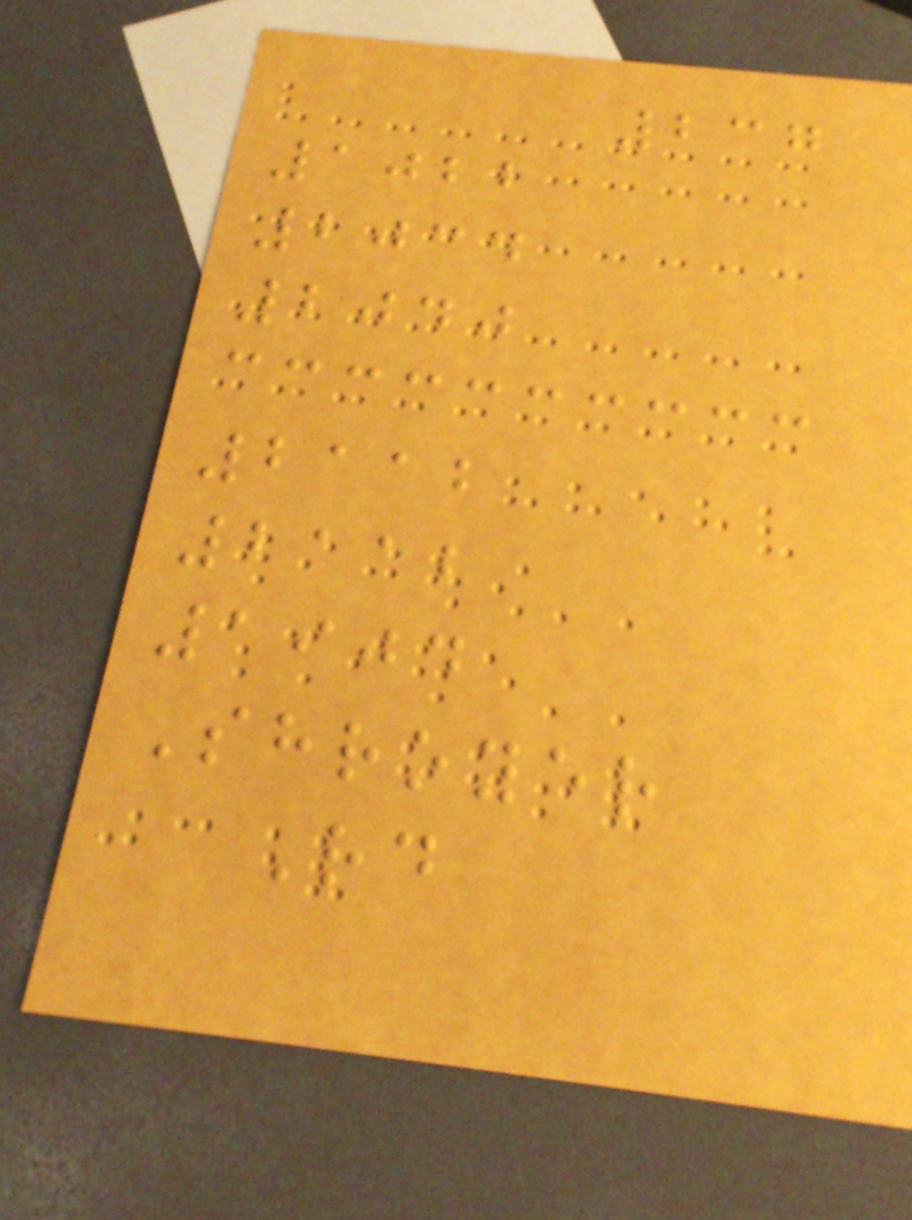237
1022
2034
2040
2112
2112
1904
Shroyer
Rd
